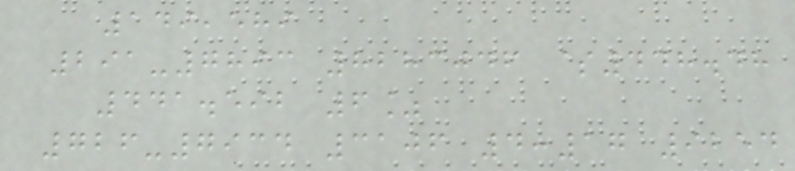149,589
291-7893 8283046 $448.48
441.592 6%
726-7934 3106 4:17 9254
